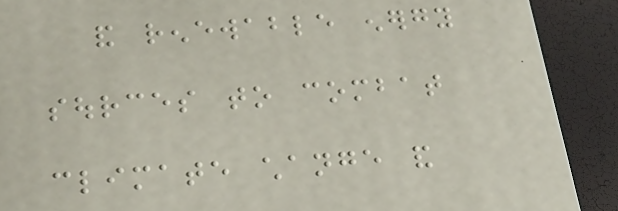and renewable energy
sources to combat
climate change and
